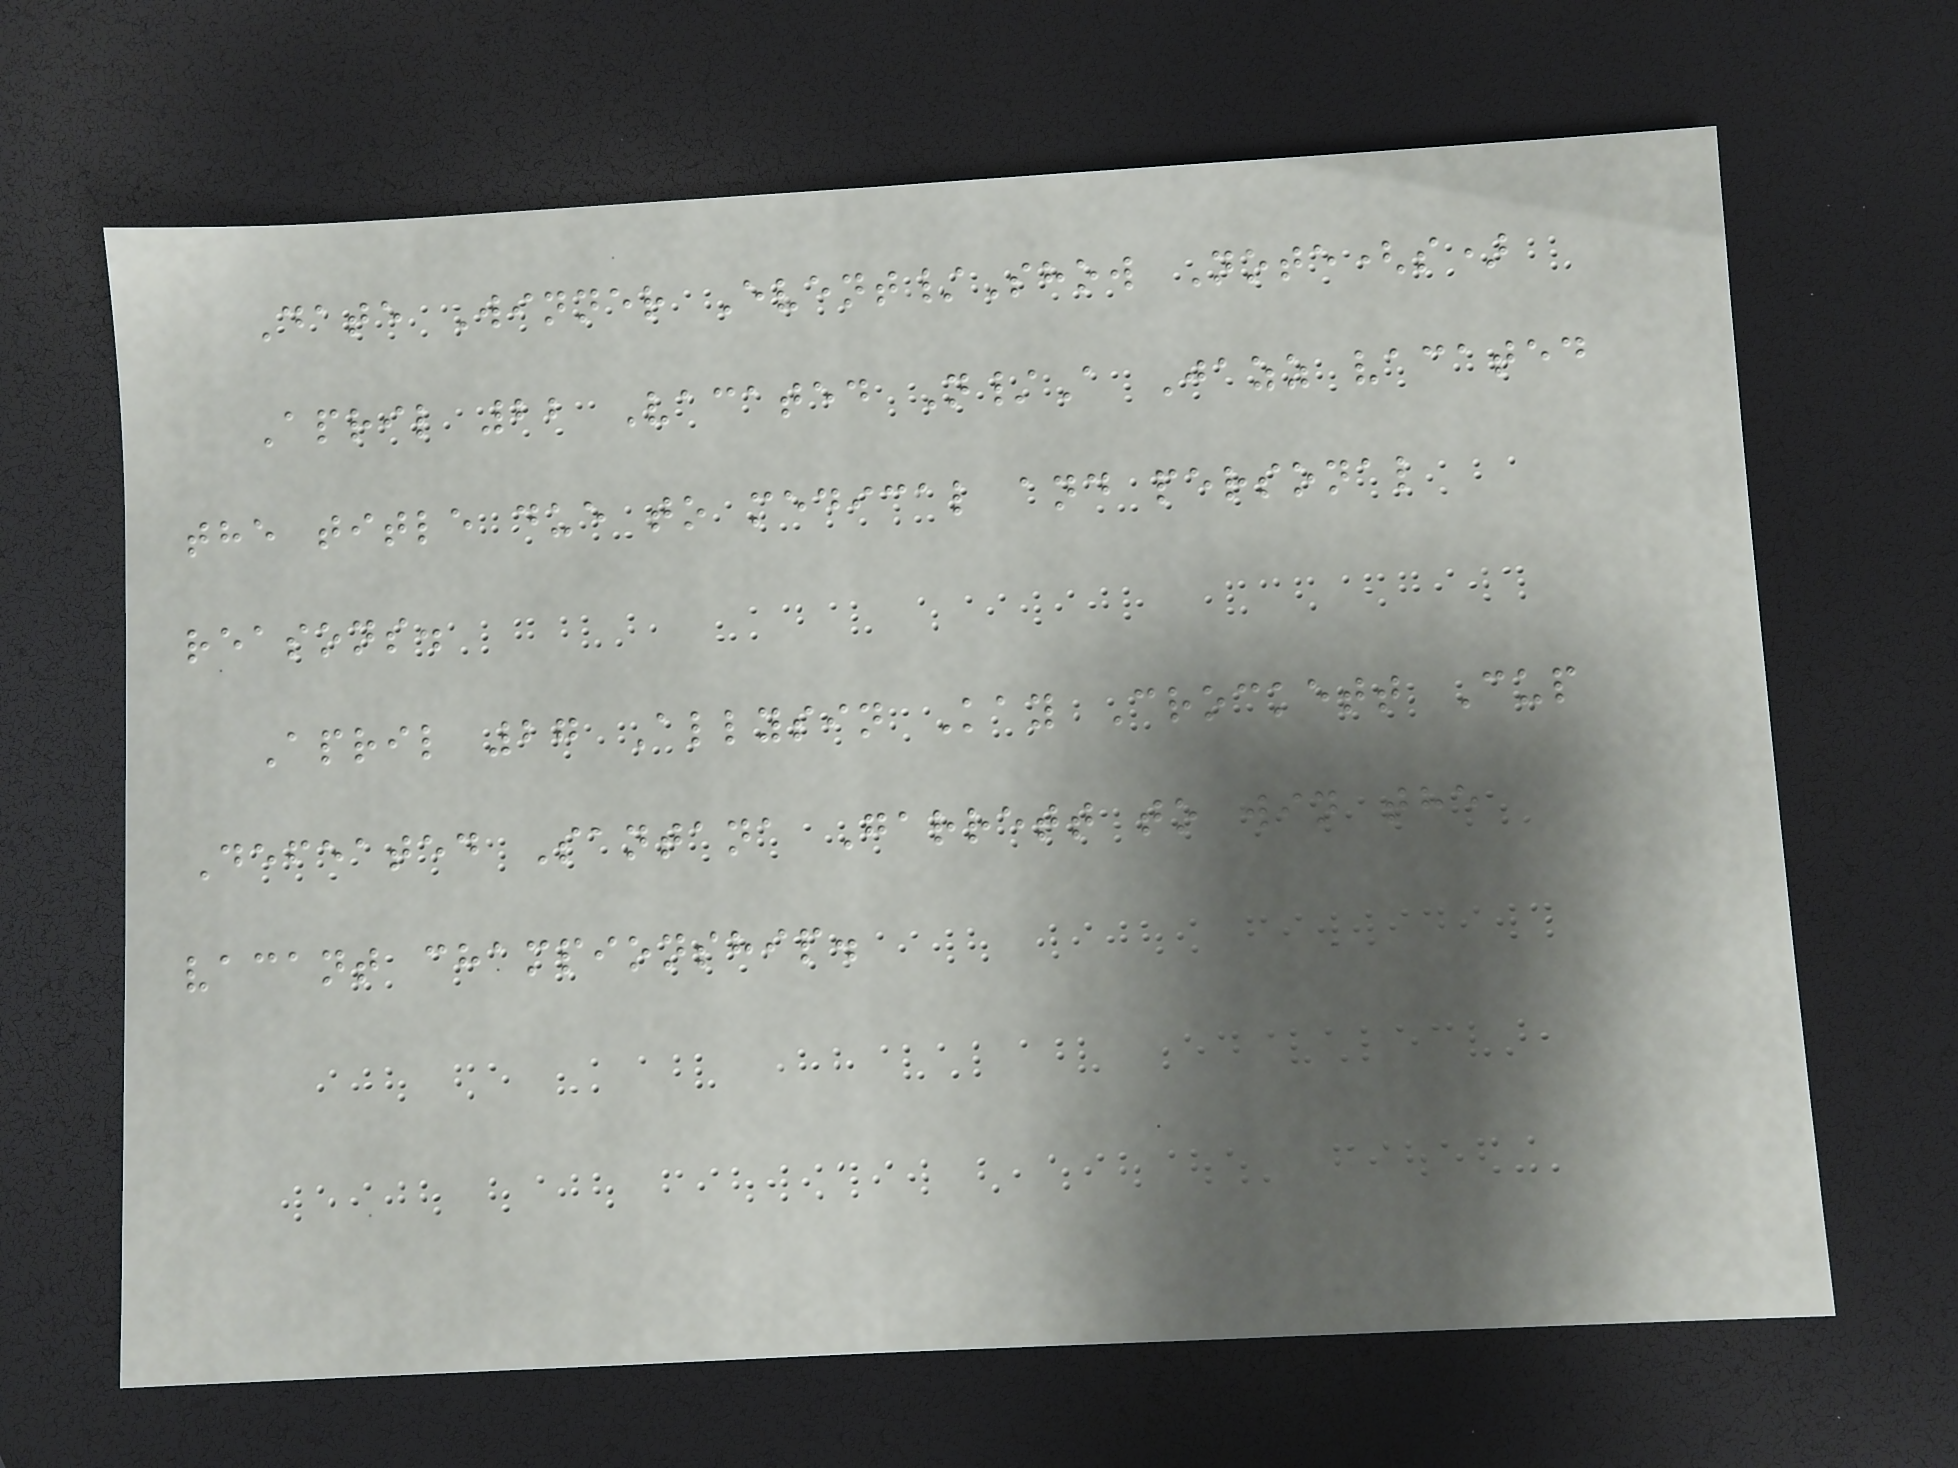Date Winner Event/Show Note(s)
April 22 Vacated N/A Jazz vacated
the title due to medical and personal
reasons.
April 27 Allysin Kay Crockett Cup
Defeated Santana Garrett to win the
vacant championship.
